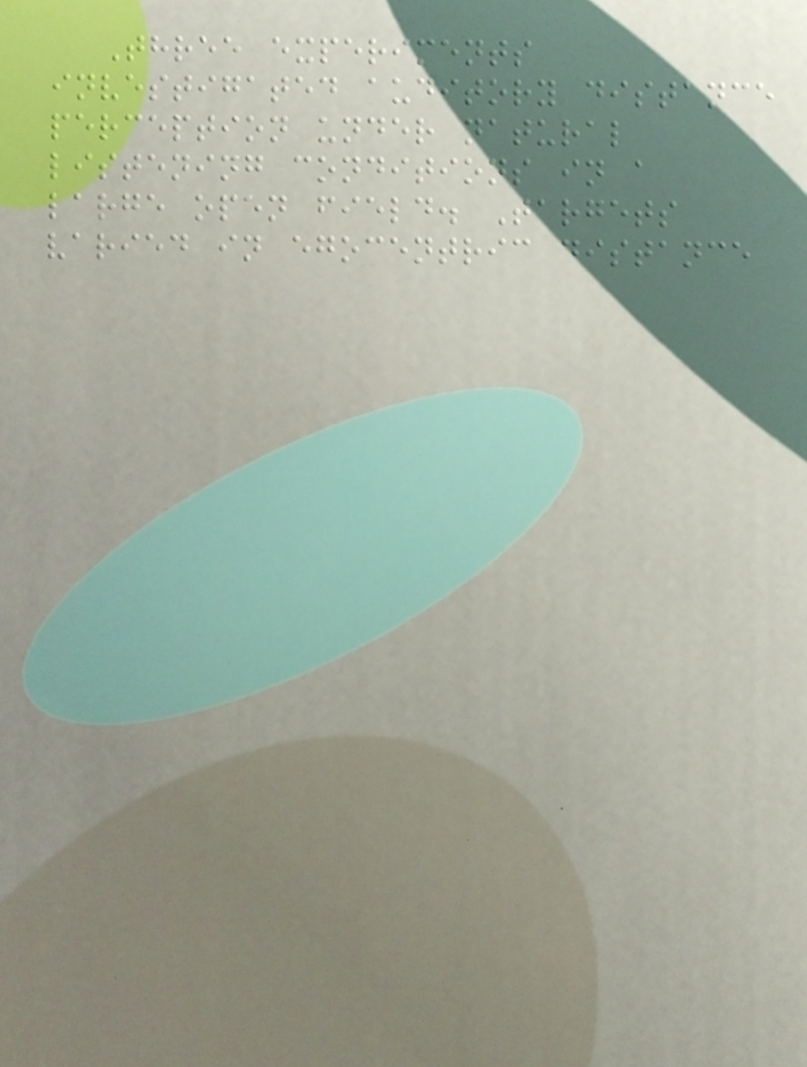Three experiments
investigated auditory distance
perception under natural
listening conditions in a
large open field. Targets
varied in egocentric distance
